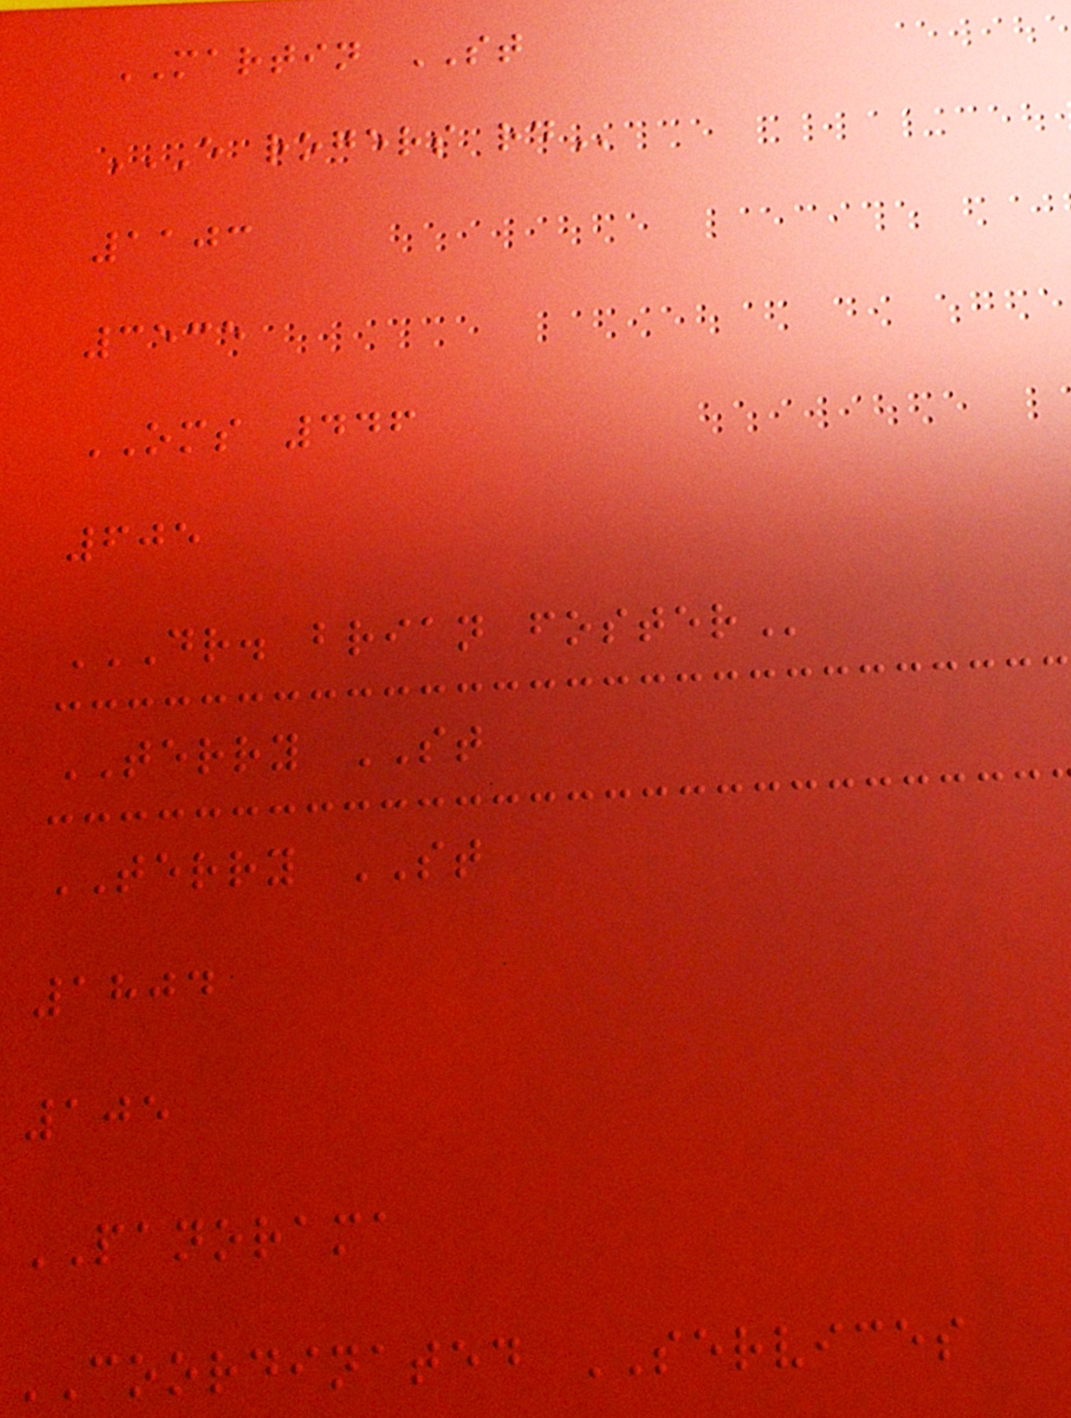MARTIN ST
E ROGERS RD
1103
3535
OMS 446
605
DR. BRIAN FOSTER
TERRY ST
TERRY ST
1804
105
PANORAMA
COORDINATED SERVICES
